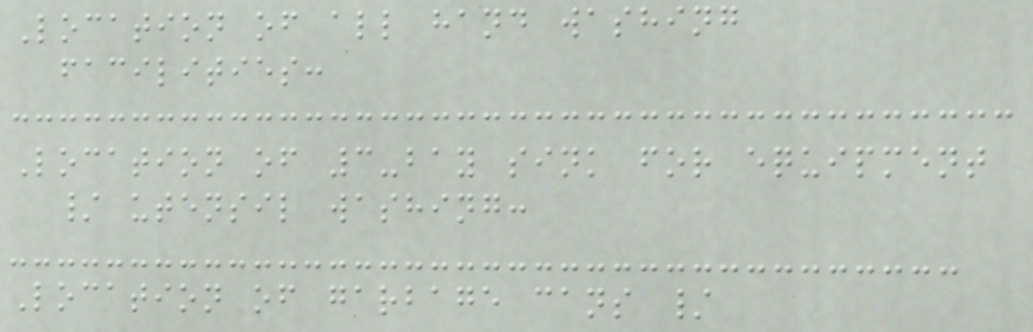Location of all hand washing
facilities:
Location of 3-bay sink for equipment
/ utensil washing:
Location of garbage cans /
